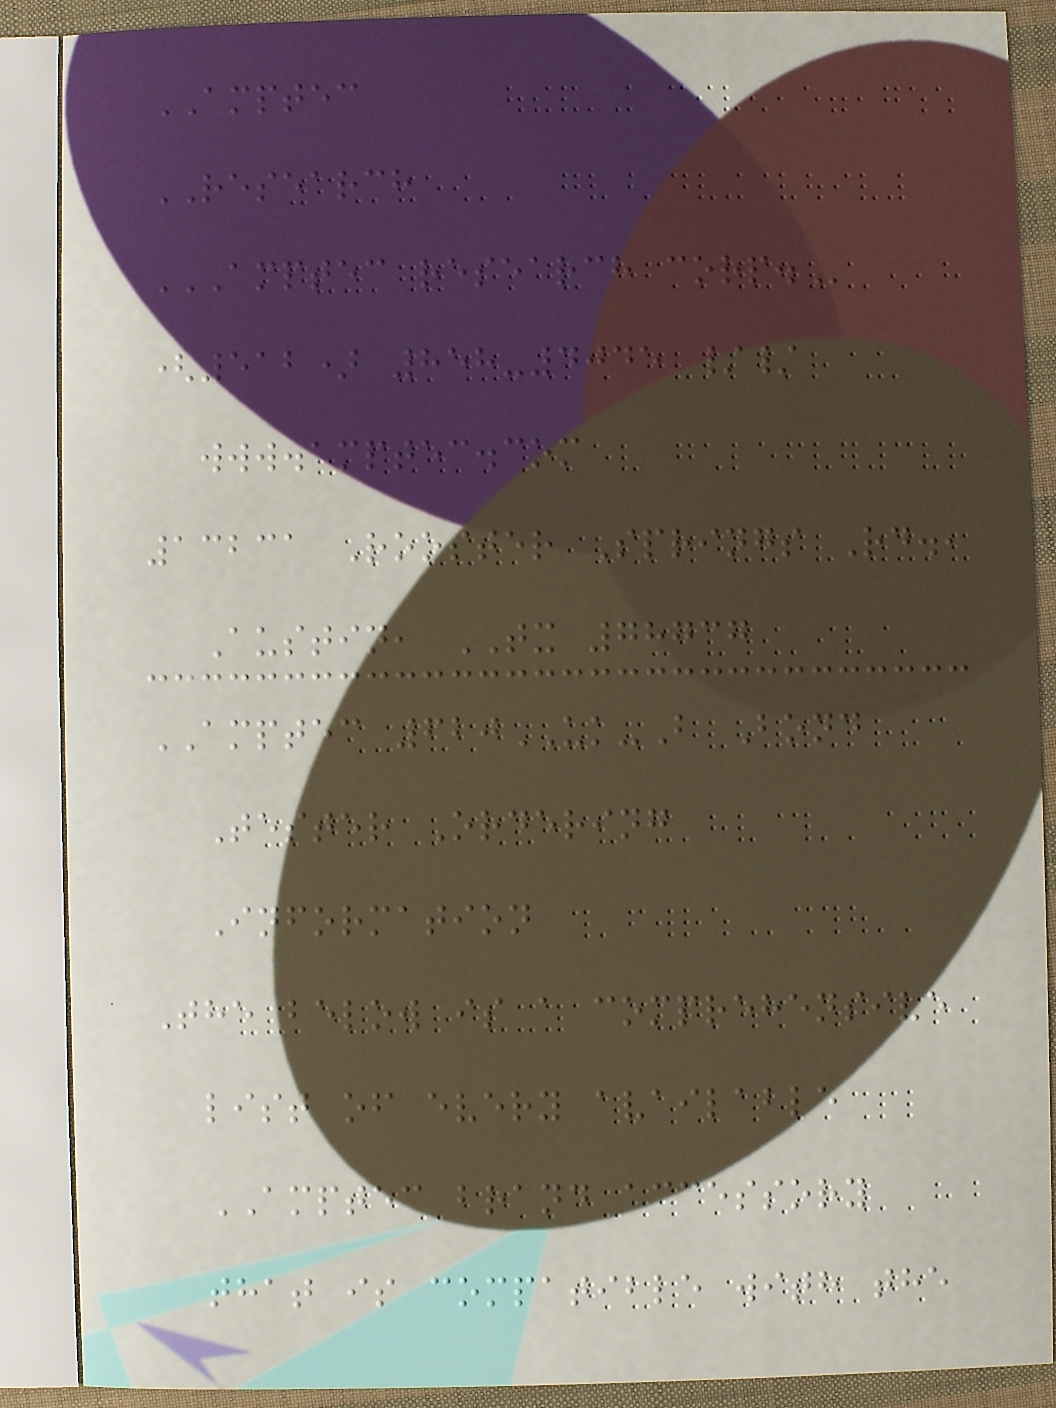AMPTEC
RESEARCH
AMPTEC RESEARCH CORP.
(512) 858-4045 //
www.amptec.com
13231 Rooster Springs Rd.,
Austin, TX 78737
AMPTEC 620UK-B Bond
Tester Ordering
Information
The below is a comprehensive
list of every available
AMPTEC brand accessory
that is compatible with the
